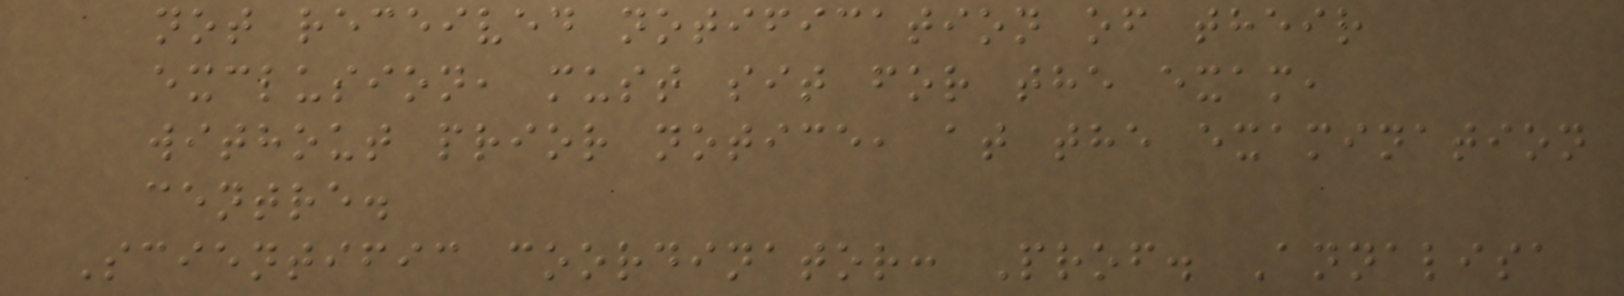not received notification of their
exclusion, must sit for the exam,
without prior notice, at the examination
centre.
Scientific coordinator: Prof. Annalisa
